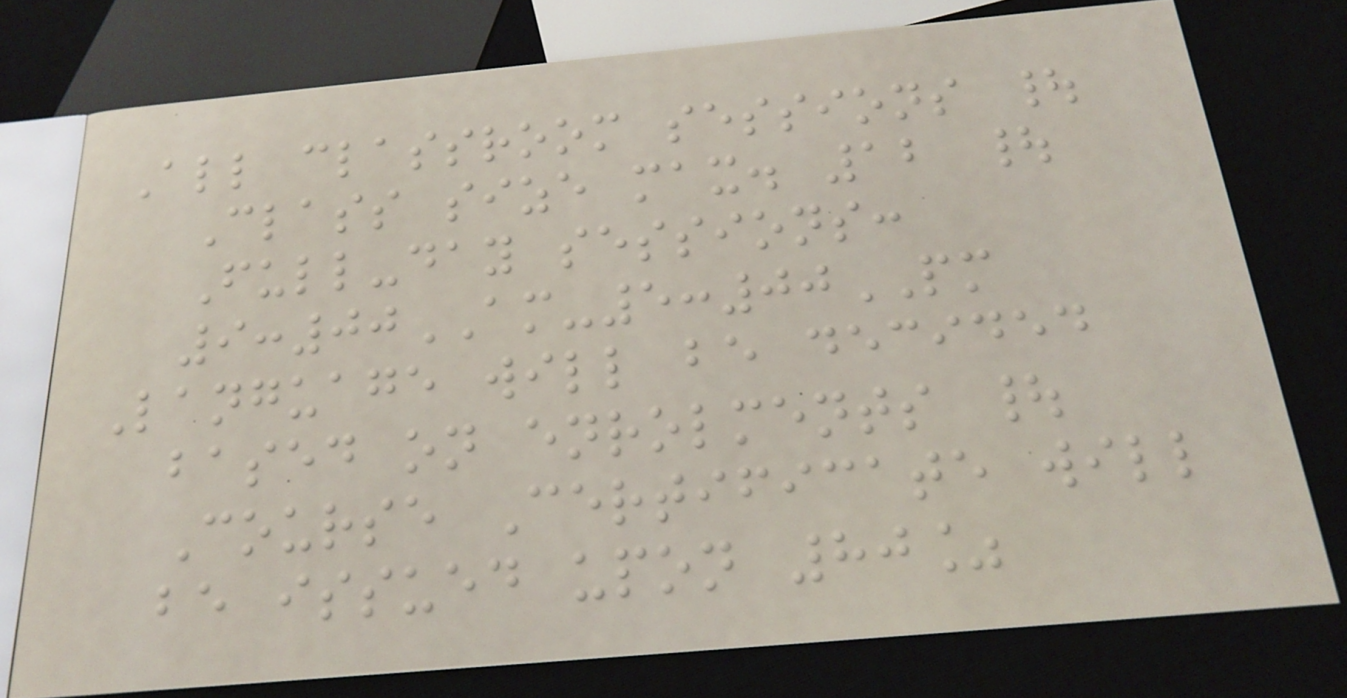All classroom sessions |
Class size max. 12 |
Full-day sessions:
9:00AM-5:00PM
Language will be decided
based on enrolments |
Course Certificate will
be issued upon 80%
